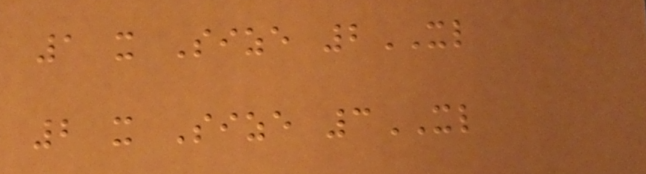1 x Size 2XL
2 x Size 3XL
